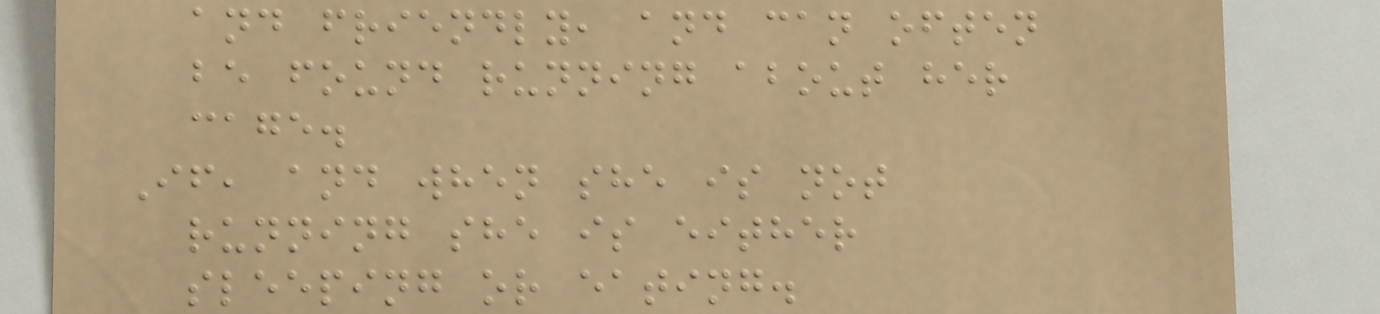and friendly, and can often
be found running about her
cage.
If, and when she is not
running she is either
sleeping or eating.
